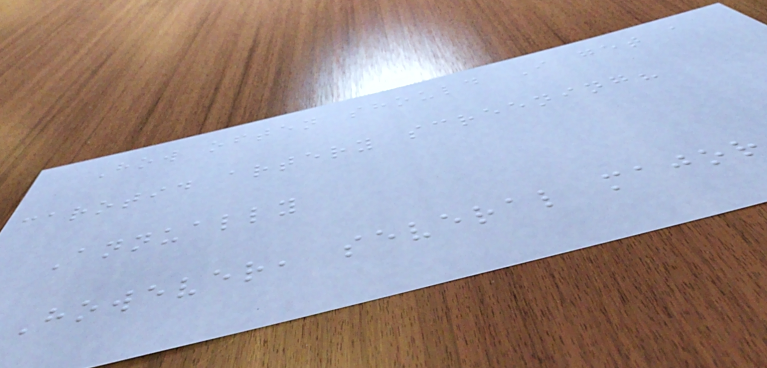How often should I get a
carotid artery screening?
Annually
However, several major
